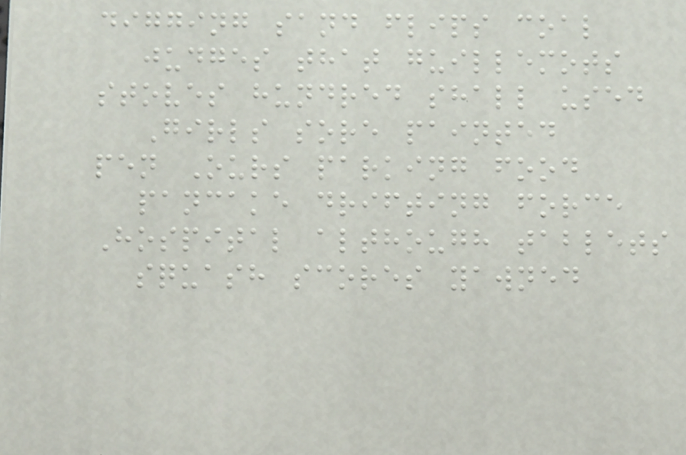digging sand flips coal
judges that guillemots
stoves hundred shall used
Girls sore painted
pen Ours parking food
pancake drifting force
Hospital although tablets
squash scores yawned
